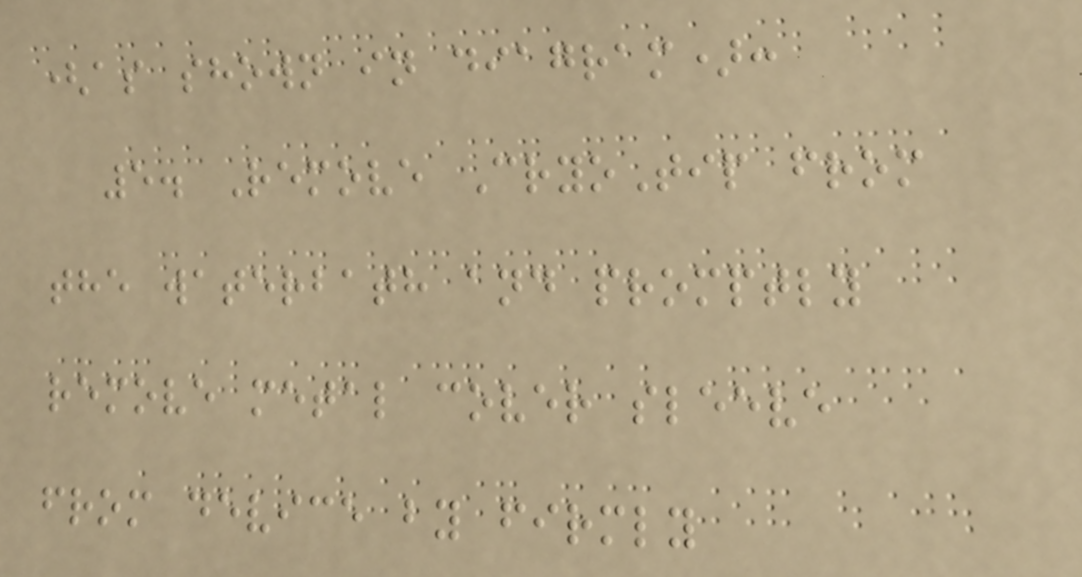(as shown in diagram):
5. Remove CryoTip from
the waterbath and promptly
remove metal cover sleeve
from device by firmly
